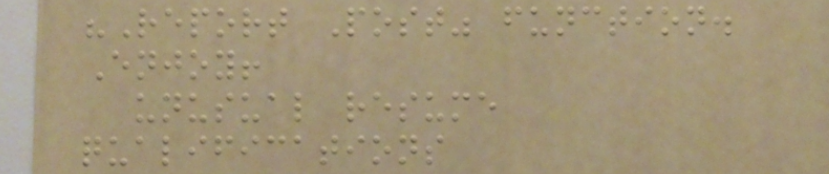"Report Post" function.
Enjoy!
unusual resume
qualifications
